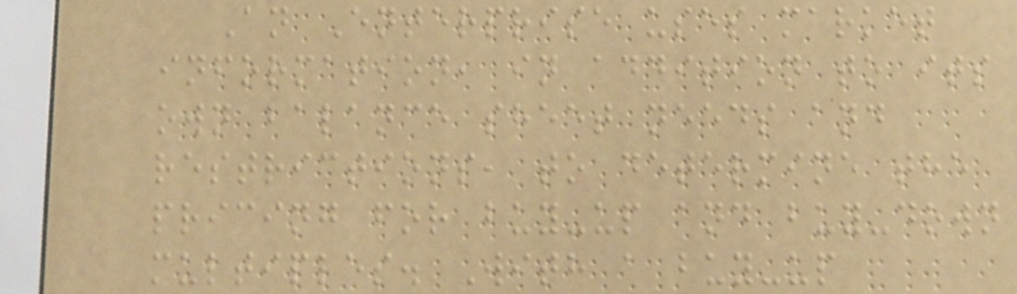An Enterprise uses market
information, in addition to its
own balance sheet needs and
restrictions, to determine the
pricing for buy-up and buy-down
multiples. With a buy-up
